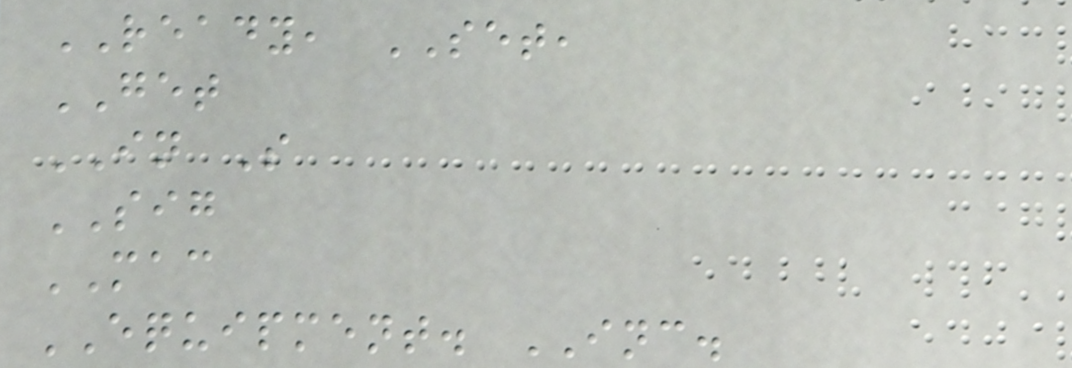READY, SET,
GET
IN S
SIG
MAC
EQUIPMENT. INC.
